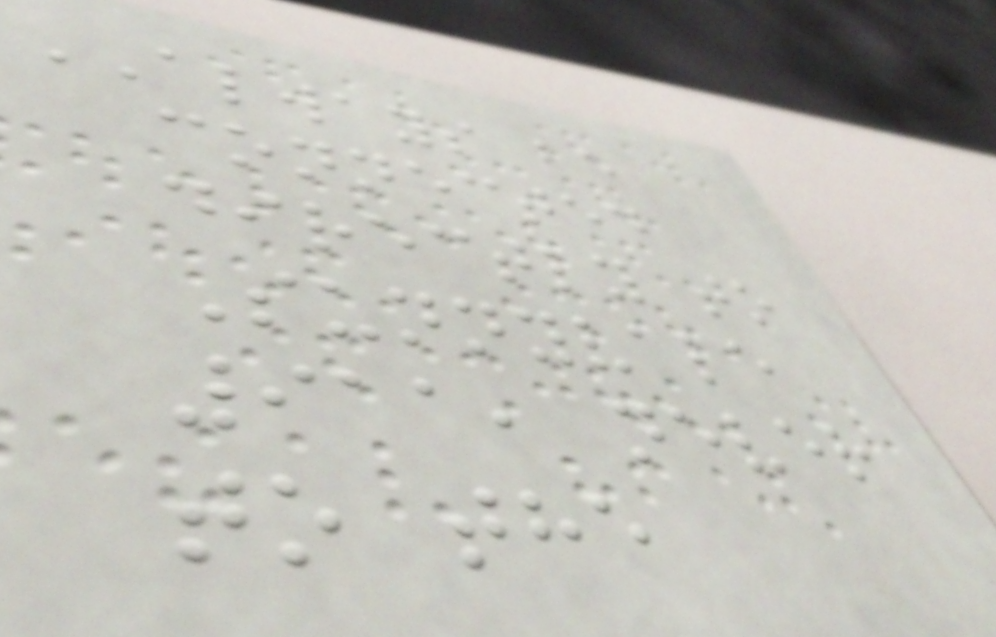ALWAYS be
connected
directly to
Sunnyvale
911, never
to the
